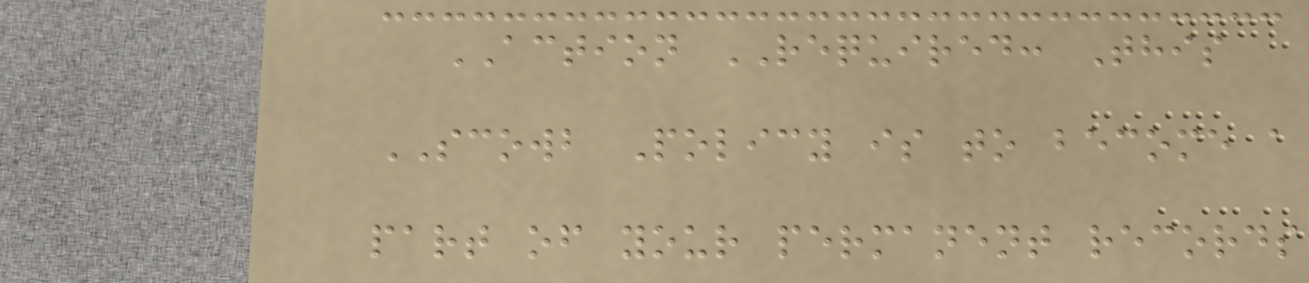ACTION REQUIRED: This
SCOWB Policy is to become a
part of your permanent records
